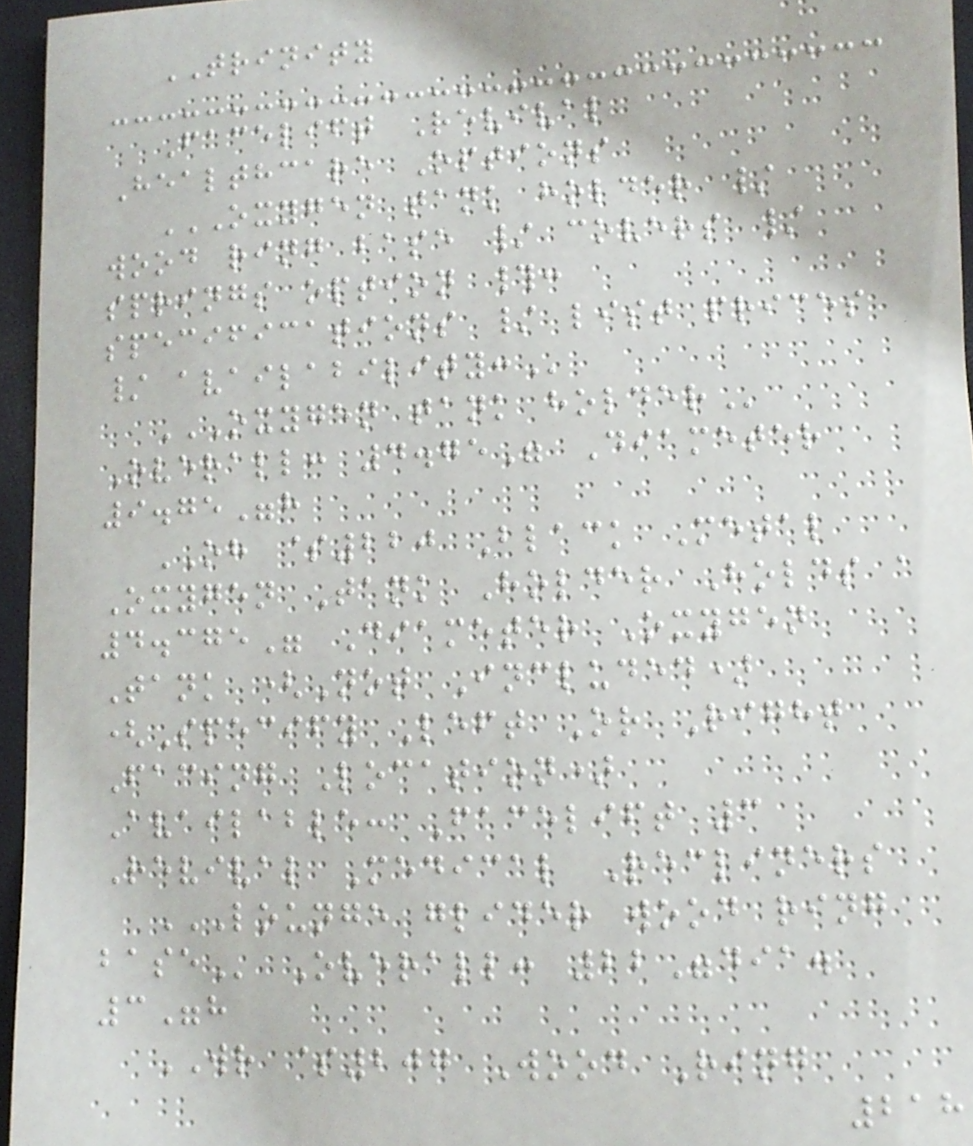TRINITY
Facelift Revival
Healthcare Options
OXYGEN TANK HOLDER /
WOOD RING BASE / COVERS /
SPRINGS OPTION #:
SPECIFICATIONS / LIST PRICES
/ AVAILABILITY:
OXYGEN TANK HOLDER
Overall: 4.75" Diameter
9.75"h
OH $220 Black Metal
Oxygen Tank Holder Holds a
4.375" Diameter Oxygen
Tank (Not Included)
(Specify Left Or Right
Facing Location)
Available: Facelift 3
Revival Medical Recliners
LOUNGE GLIDER WOOD RING
BASE Overall: 22"dia.
3"h
WR $207 Wood Ring
218
